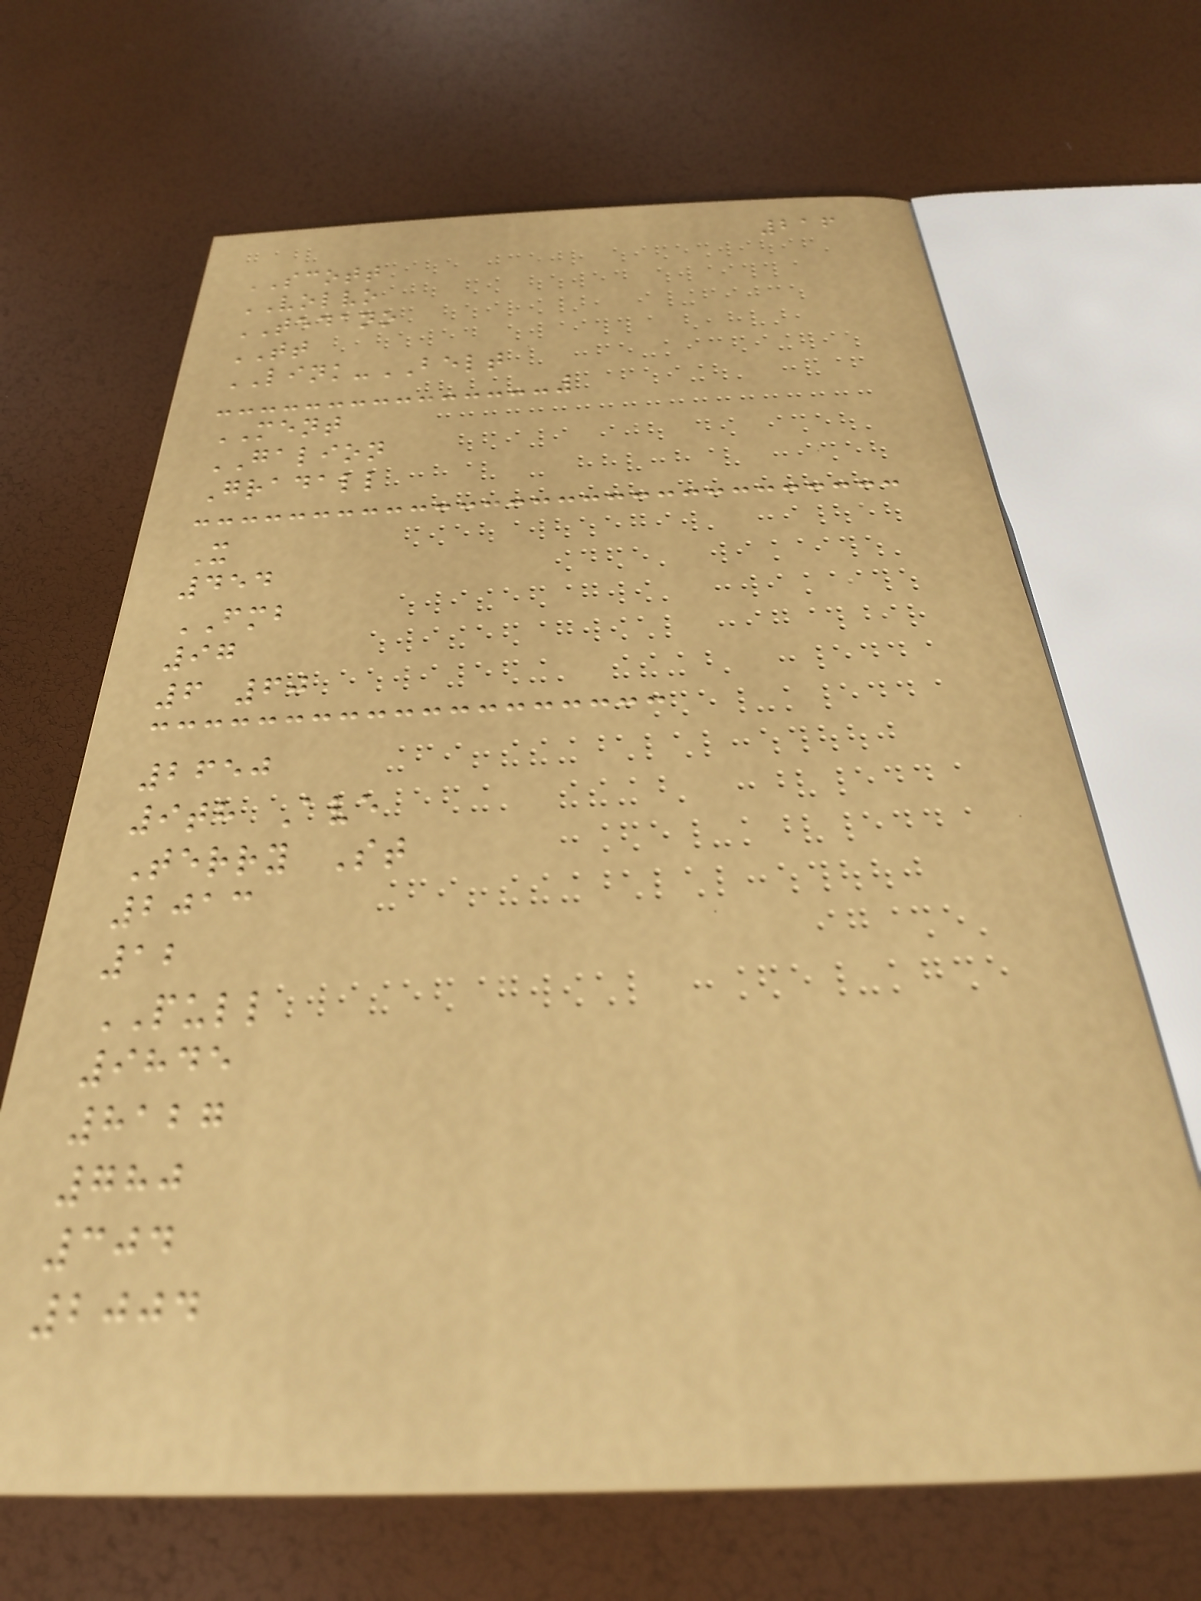216
SCOTT
VOLVO
TEDANO
TT
LINK-BELT
MENT
GALION
Gradall
X
454
FMB
97
6 60
2650
9th Ave
Terry St
2013
12
PULL
9845
8127
780
304
2004
